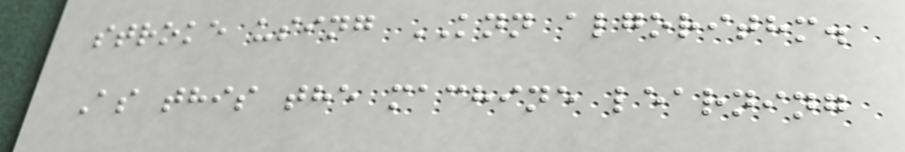stroke using KNN algorithm.
As this the machine learning
